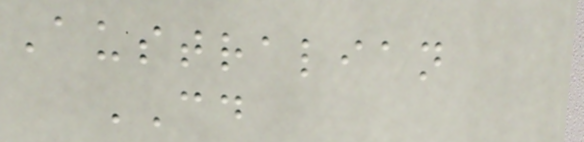Australian
CD
